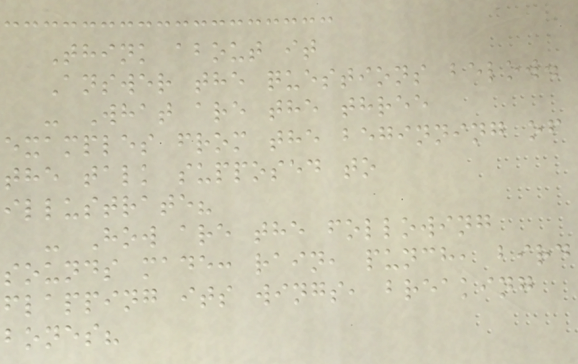Think about it
Answer the questions below.
- What are the three
examples from the beginning of
the talk supposed to
illustrate?
- How are the following
sounds made: rain, punch, bird
flapping its wings, breaking
bones?
